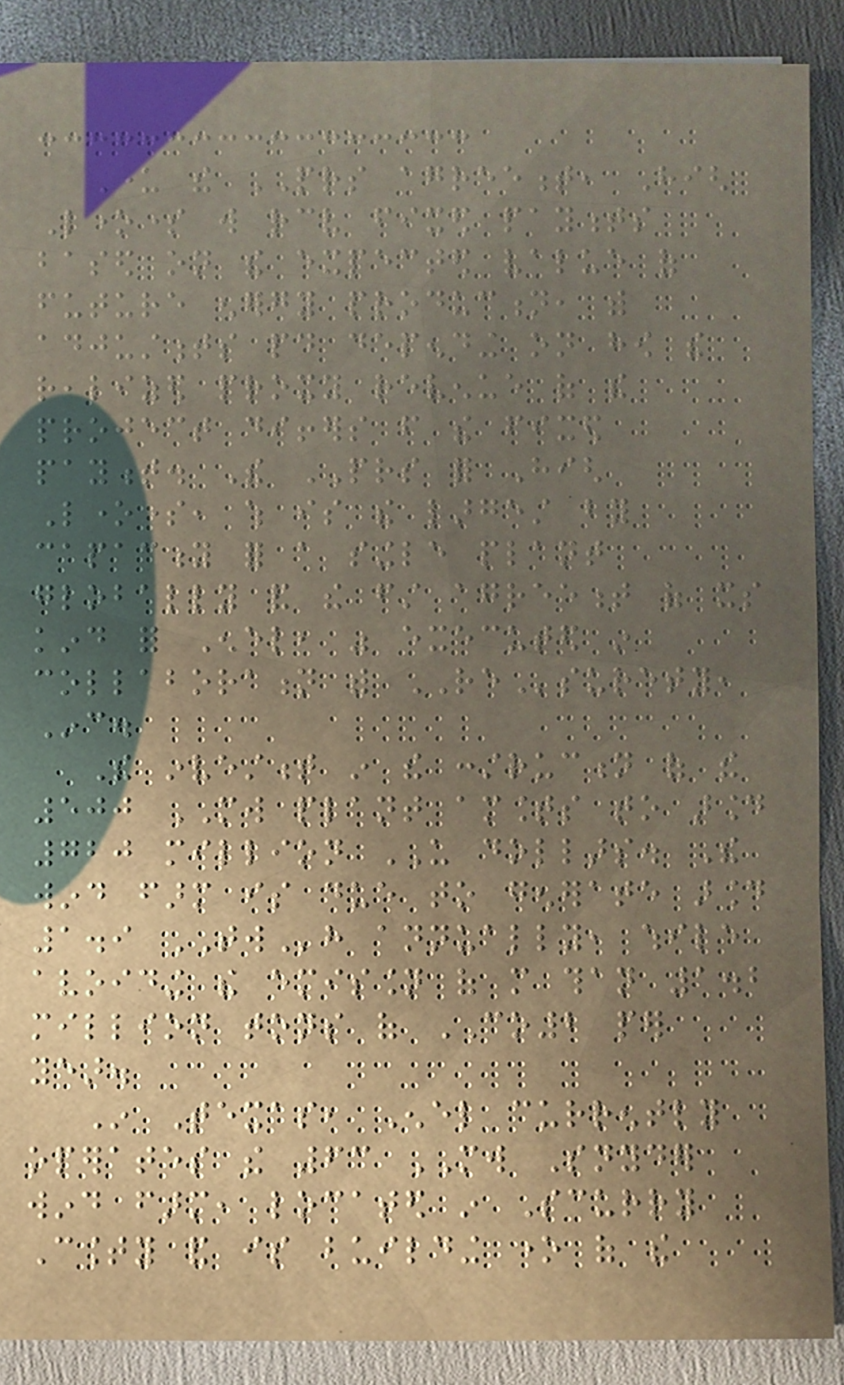Under the PRS agreement, High
Lonesome will receive fixed payments
based on the expected value of
future energy production, with
adjustments paid depending on how the
realized proxy revenue of the
project differs from the fixed
payment. The PRS for High
Lonesome, which is the largest by
capacity for a single plant
globally and the first agreement of its
kind for Enel, was executed in
collaboration with REsurety,
Inc.
The investment in the construction of the
500 MW plant amounts to around
720 million US dollars. The
wind farm is due to generate around
1.9 TWh annually, while
avoiding the emission of more than 1.2
million tons of CO2 per
year.
In Texas, Enel currently
operates the 63 MW Snyder
wind farm, located in Scurry
County and is building one of the
